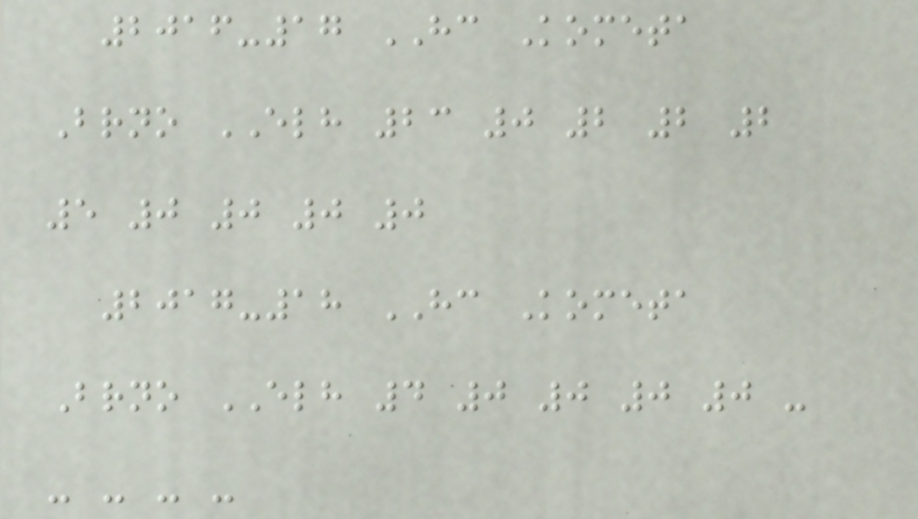2016-17 HC Kometa
Brno ELH 23 0 2 2 2
5 0 0 0 0
2017-18 HC Kometa
Brno ELH 4 0 0 0 0 -
- - - -
